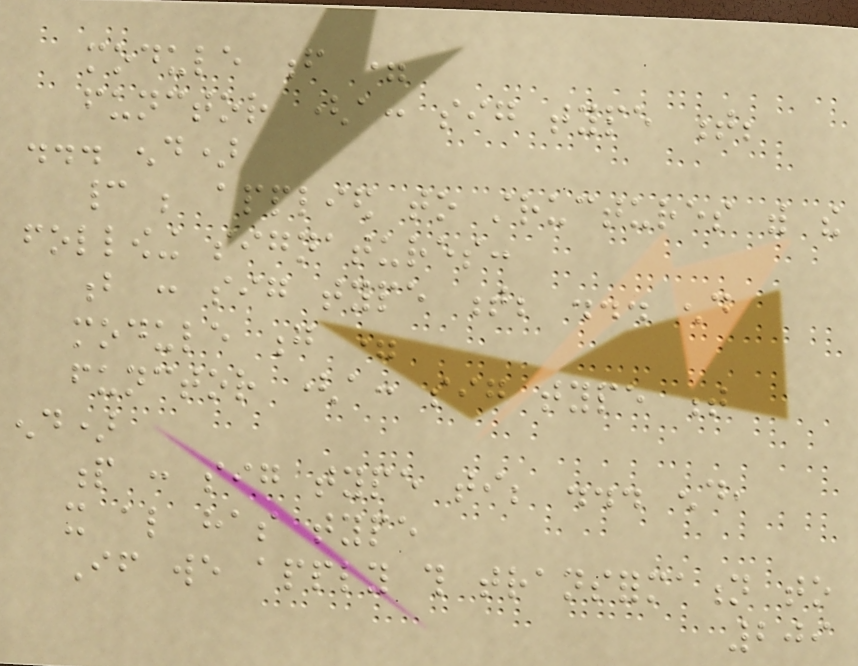module f =
functor (a: sig type t;
... end)
cannot be applied to structures with the
following signatures:
b : sig type t; ... end
module g =
functor (a: sig type t
end)
p : sig type ti; ... end,
it also has type
If we apply this transformation to
209
